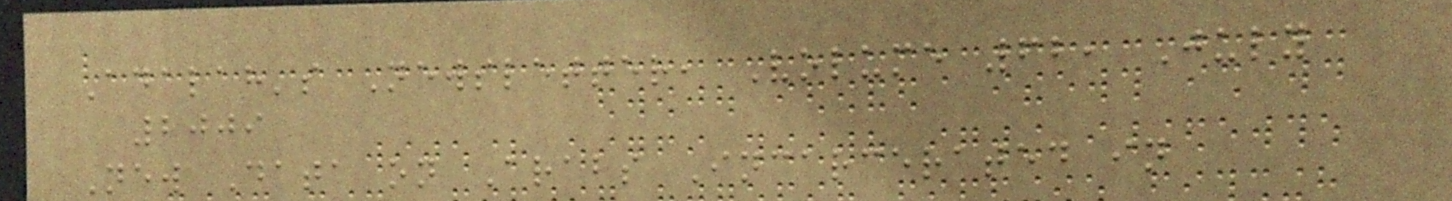Adalah's Newsletter, Volume 62, July
2009
New Data on Arabs Incarcerated in
